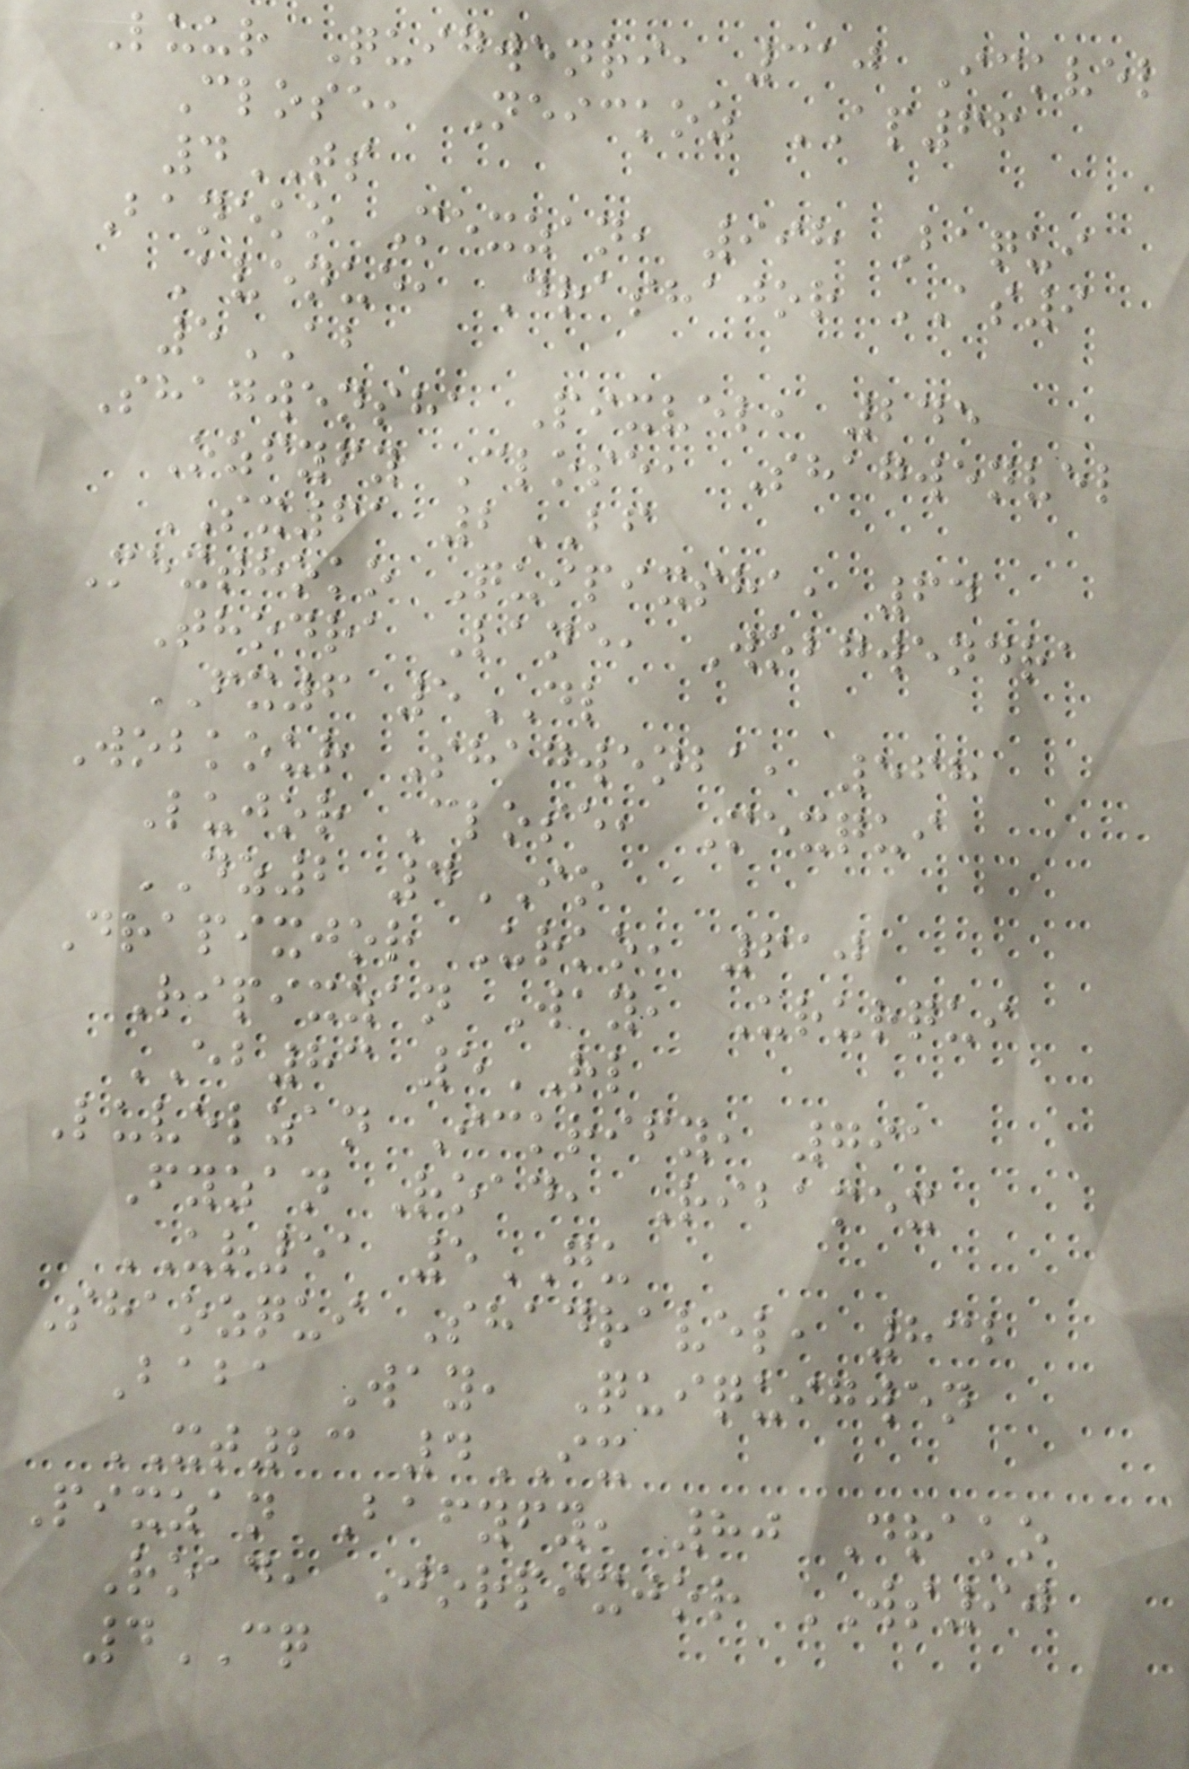Luur Quigwenri, 310 Ickvel
Close, Neickoz AP66
4TS
Baneko Mexzan, 998 Baqui
Avenue, Drashajor AS9
5AB
Shagwensha Pixvel, 245
Ozfyfy Close, Shagwenvel
SX61 2BF
Mexthoko Quipixsha, 64
Thodra Lane, Wobgwendra
FX6 5DL
Wobkour Shagwenba, 568
Lujor Close, Mexqui
DZ2 4IO
Drapixjor Urko, 610
Ripixzan Way, Ururqui
EB83 5RL
Luvelzan Ickrify, 791
Fyzan Road, Ribamex
UR51 5GU
Shaozqui Shadravel, 832
Baba Way, Quiquigwen
XT23 4IX
Pixzan Bafyfy, 80 Drako
Road, Jorpixjor WS90
4CQ
